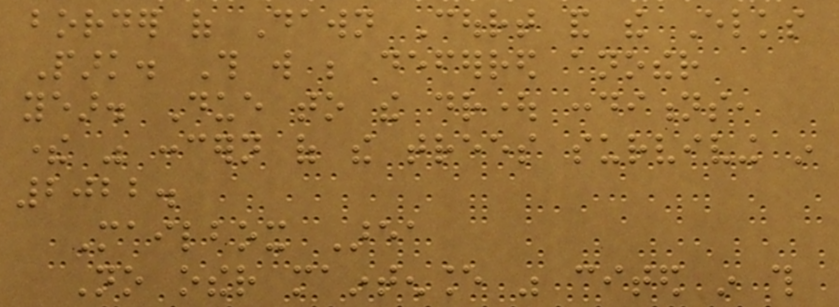border of Dawn Court and the Elks
Park. This will be deferred another
year. Due to the drought conditions,
there was concern of the trees surviving in
2022.
Mailbox Area
No other maintenance was cited in this
